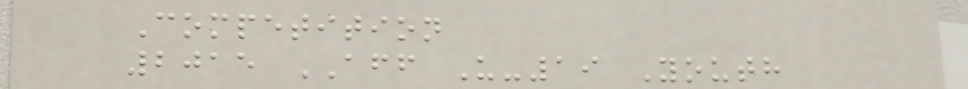Competition
2015 AFF U-19 Youth
